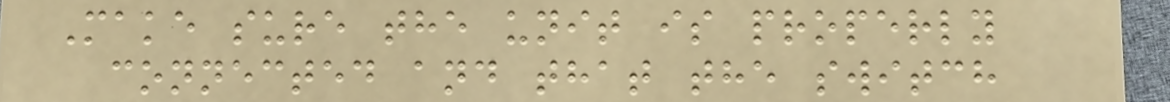Make sure the unit is properly
connected and that the switch
